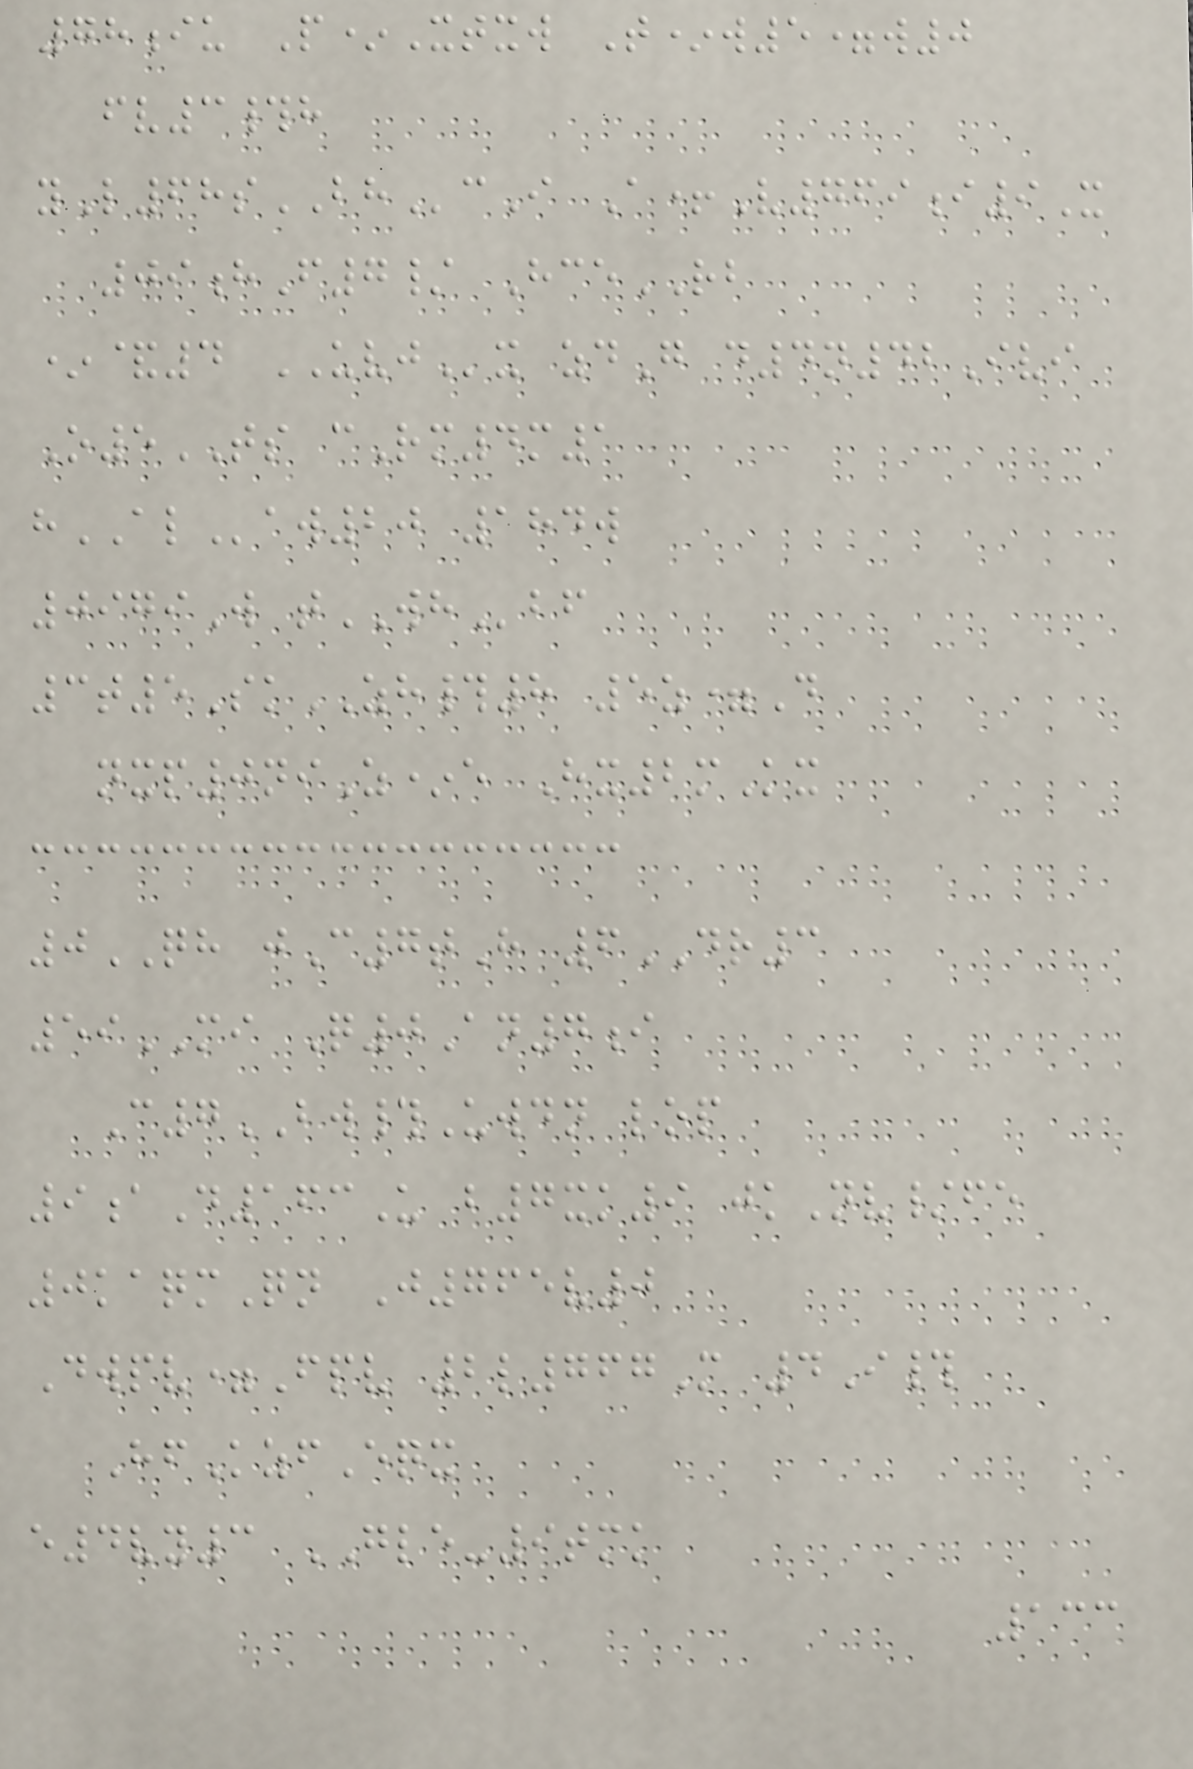78iu P*Xtxw T*w5=w0
fv3#h
yL68sBHcI A+V769i9X
09hF7/ HceRB
*&4 UVJx zdG d4n42Ivi
O5TS cRm4m1
hALaw20 184w
0979W tWHbf
3t5SkZH#8 5z=D
nxp0niZ*e Hx2mKx
0QH jC7tH 6DR3
59MI Q0An7i
C7BW#Uwdn lop
9aD163U b7xk9 jkNv/fe
0kaqmQn J765v0
Dwpv=Fpv 2l767M 4I#
HfKzfEqx
e4vy3 GLE-9tmk
133
